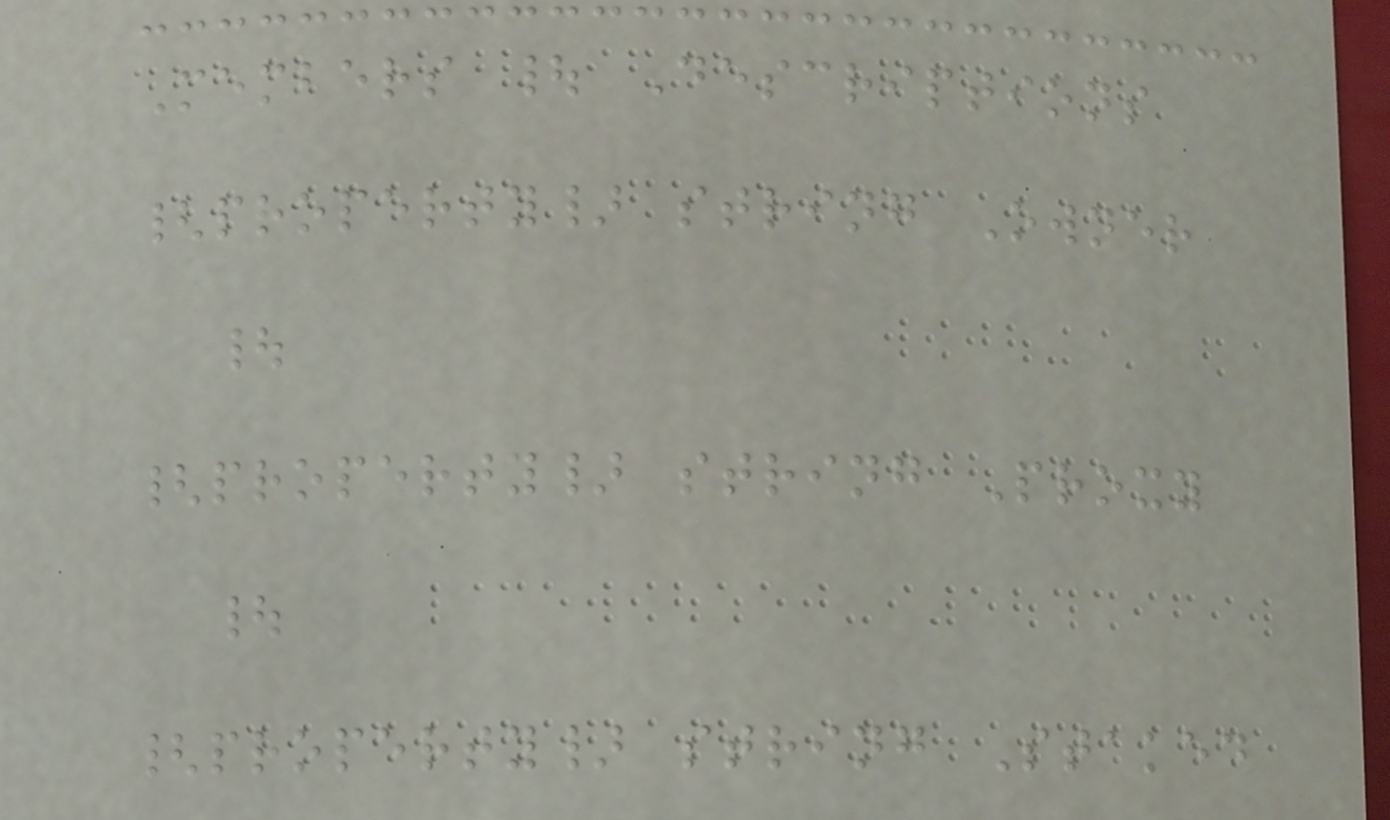Members | Descriptions
{property} string Owner
|
{property} string Proxy
|
{property} string Staked
